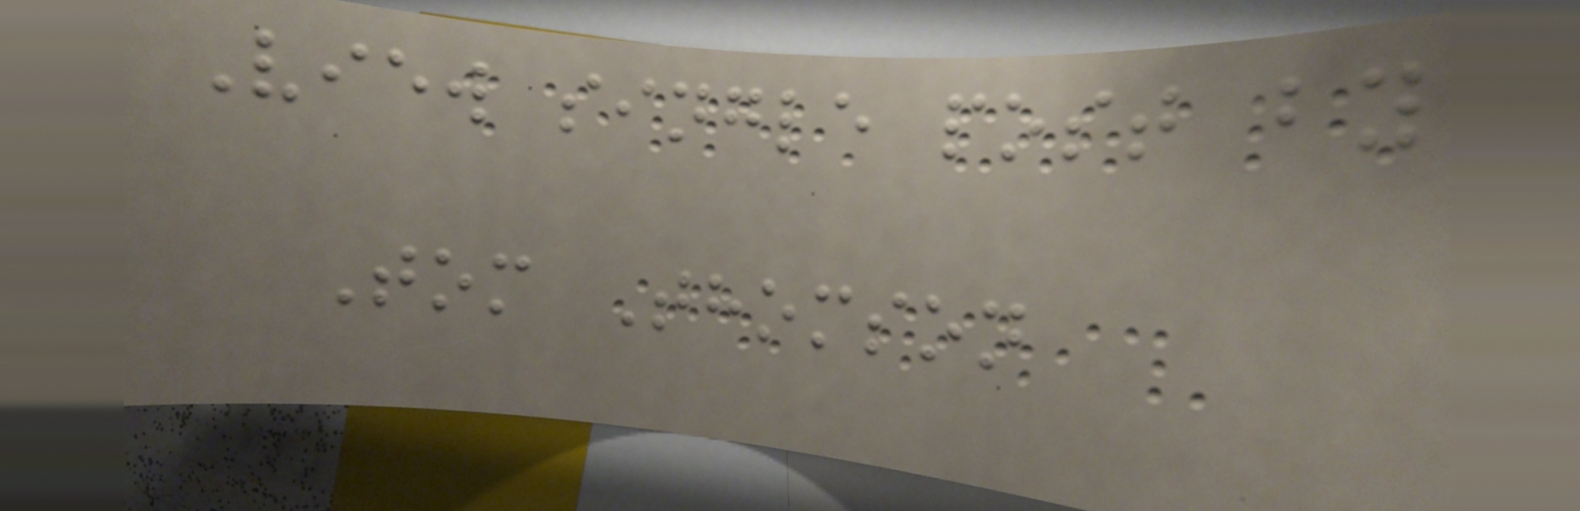View single post by
Tom Thomson
